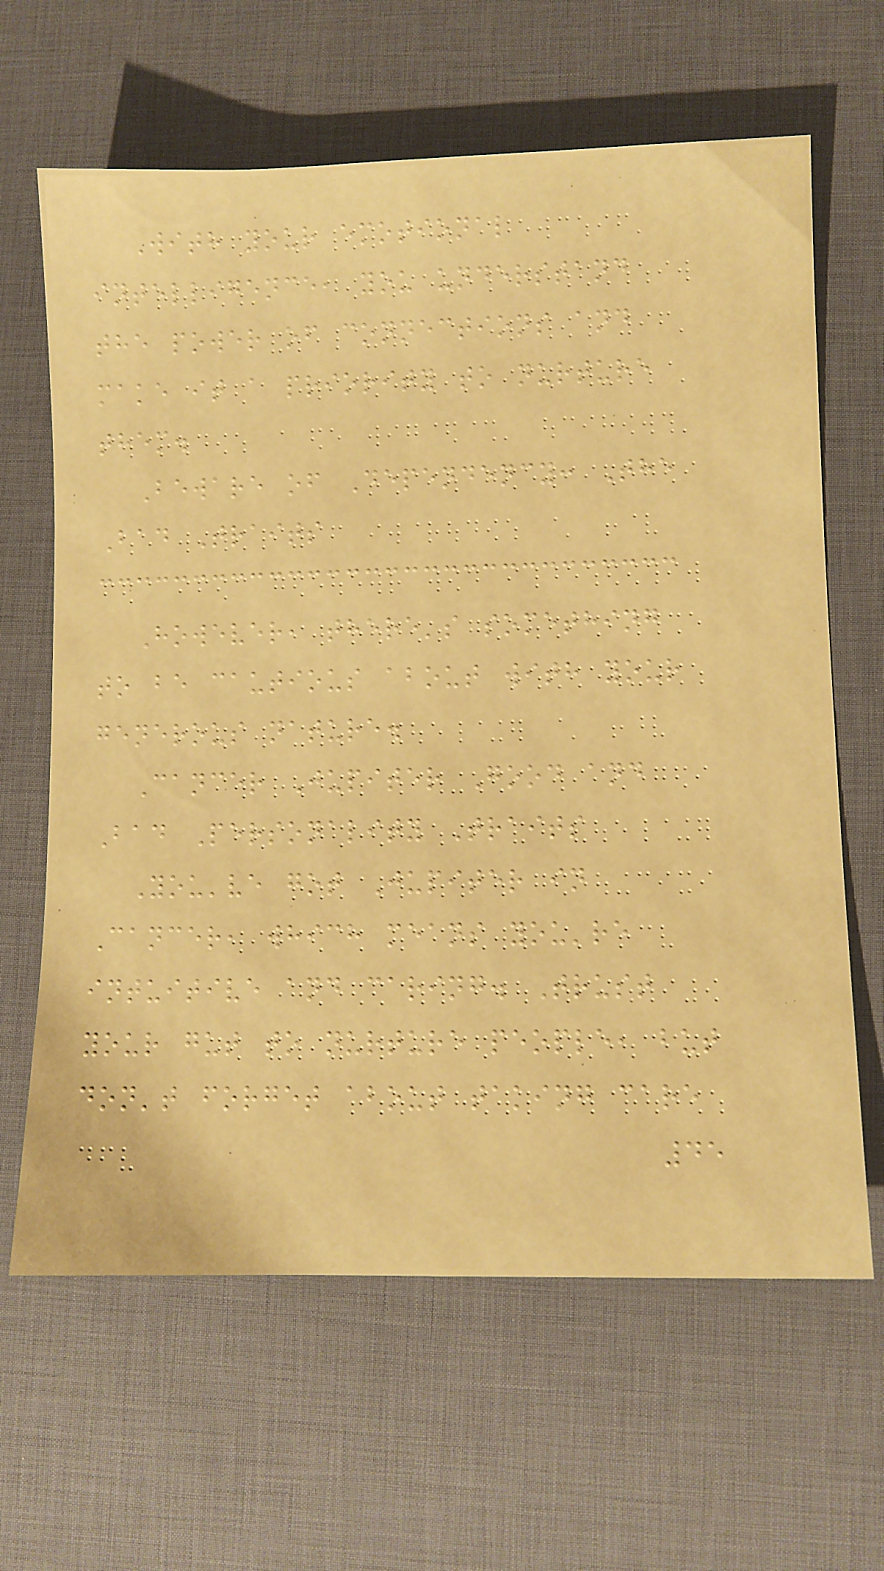With your emotional
intelligence, you understand
the power of connections and
make it a priority to nurture
them.
Beware of Dependency: The
Bad Traits
However, there's something
to be cautious about with your
generous nature.
Cancer Jupiter Good and
Bad Personality Traits
You've got Jupiter in
Cancer, which means you're
intuitive and caring. Trust
your gut to nurture people, but
don't forget about taking care
45
